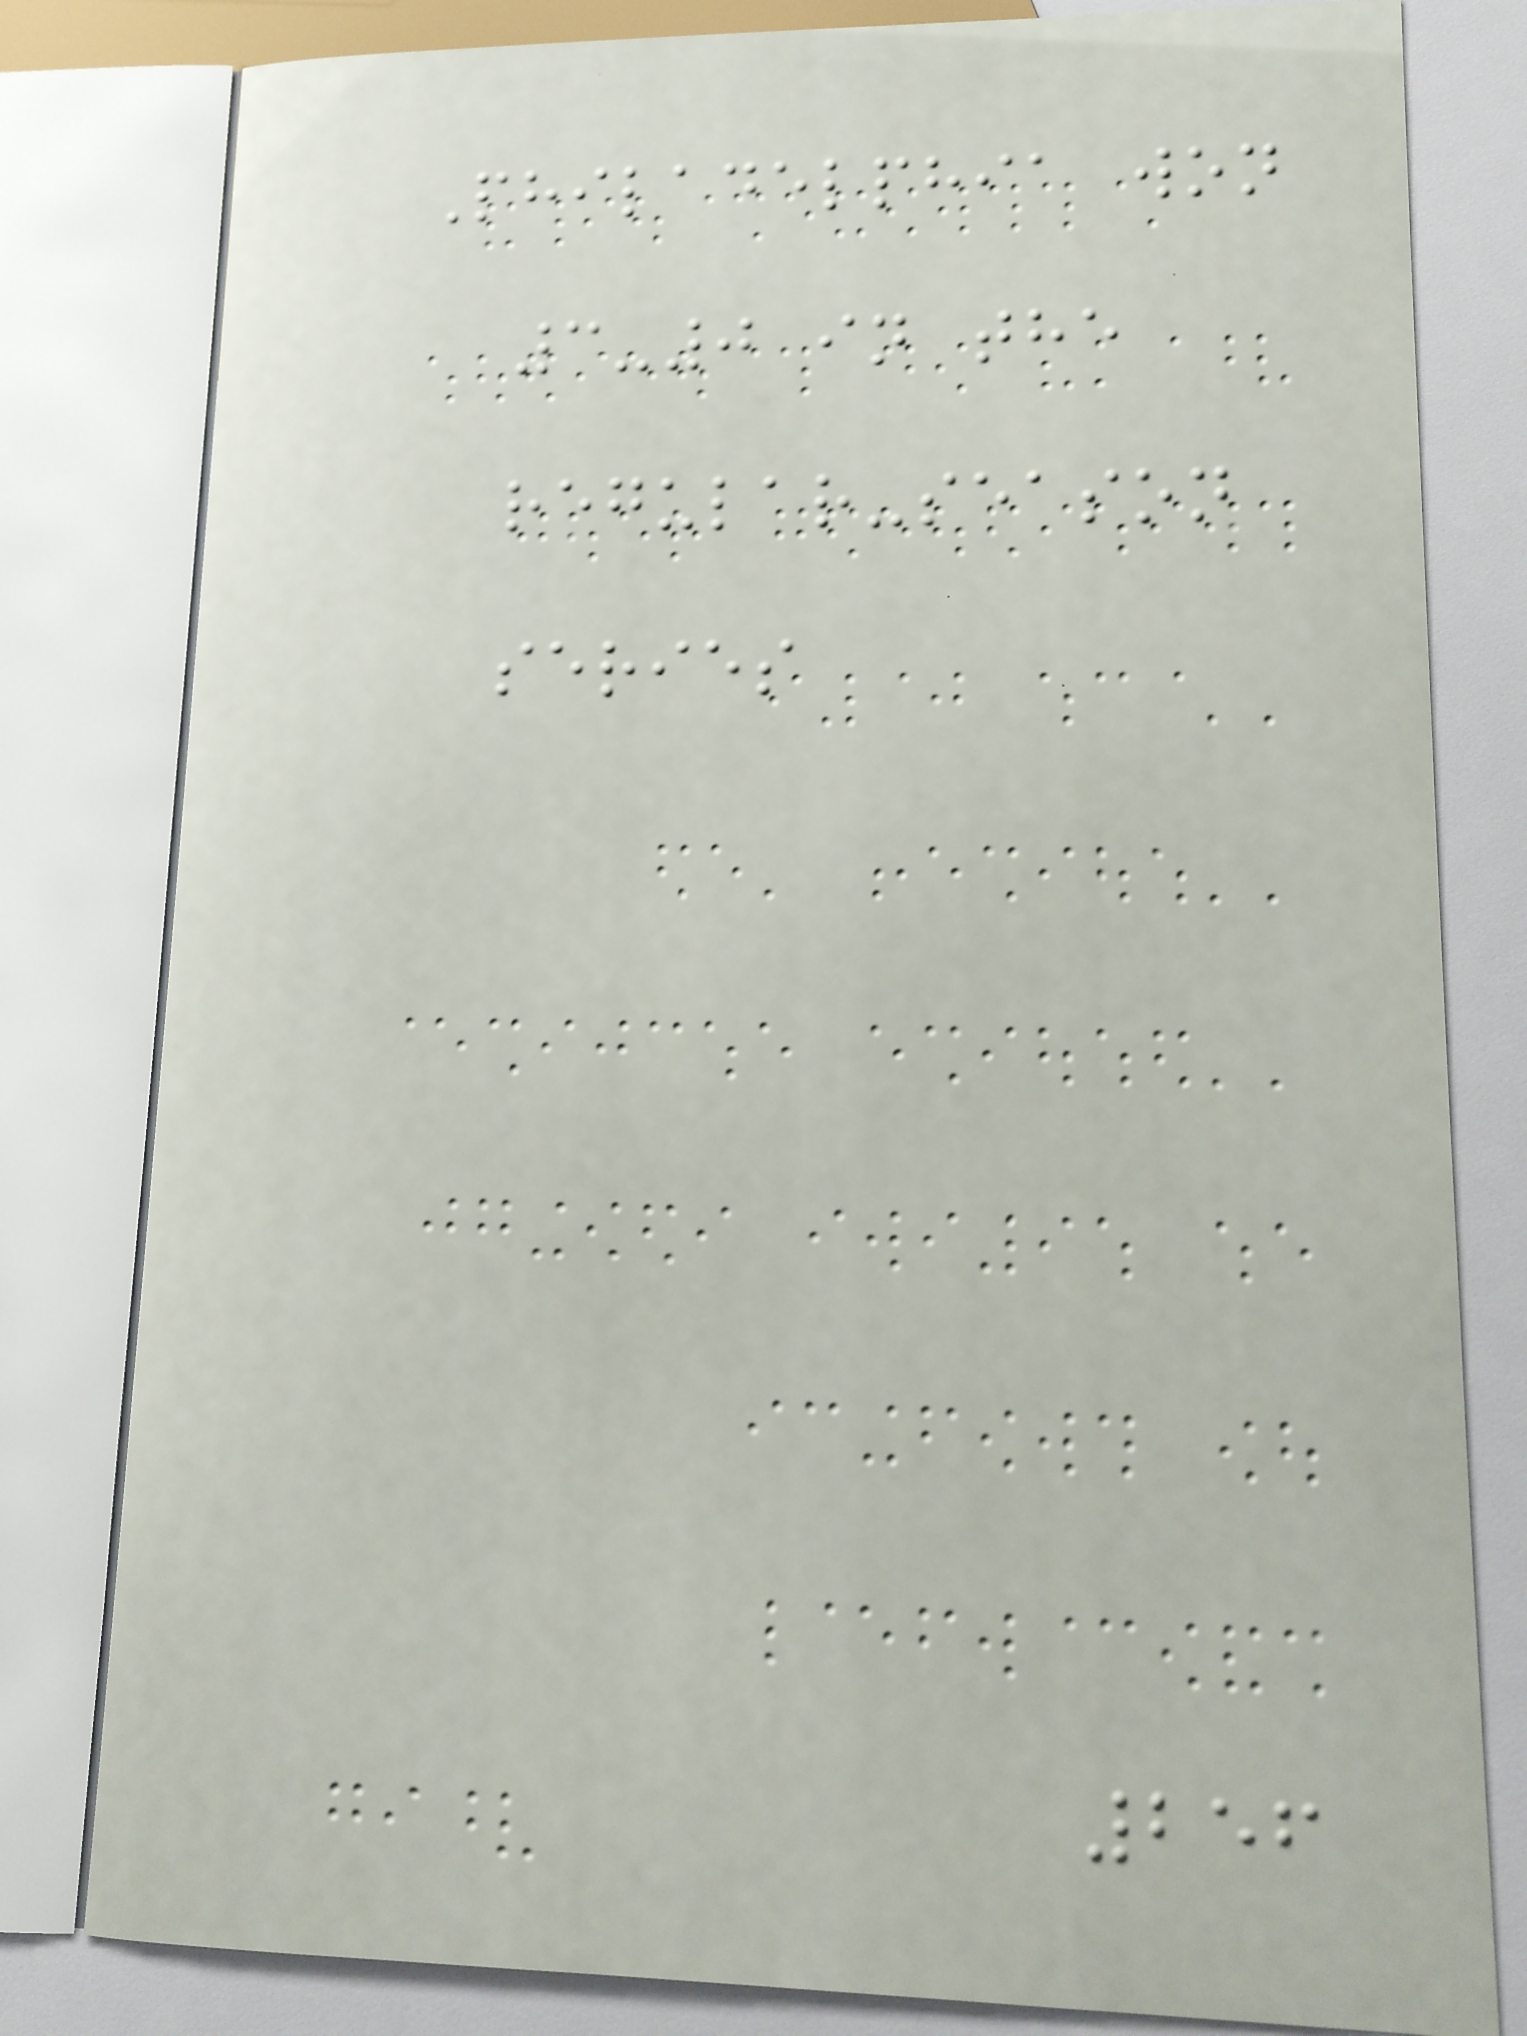Philadelphia won
3-0 in the
regular-season
series
256
